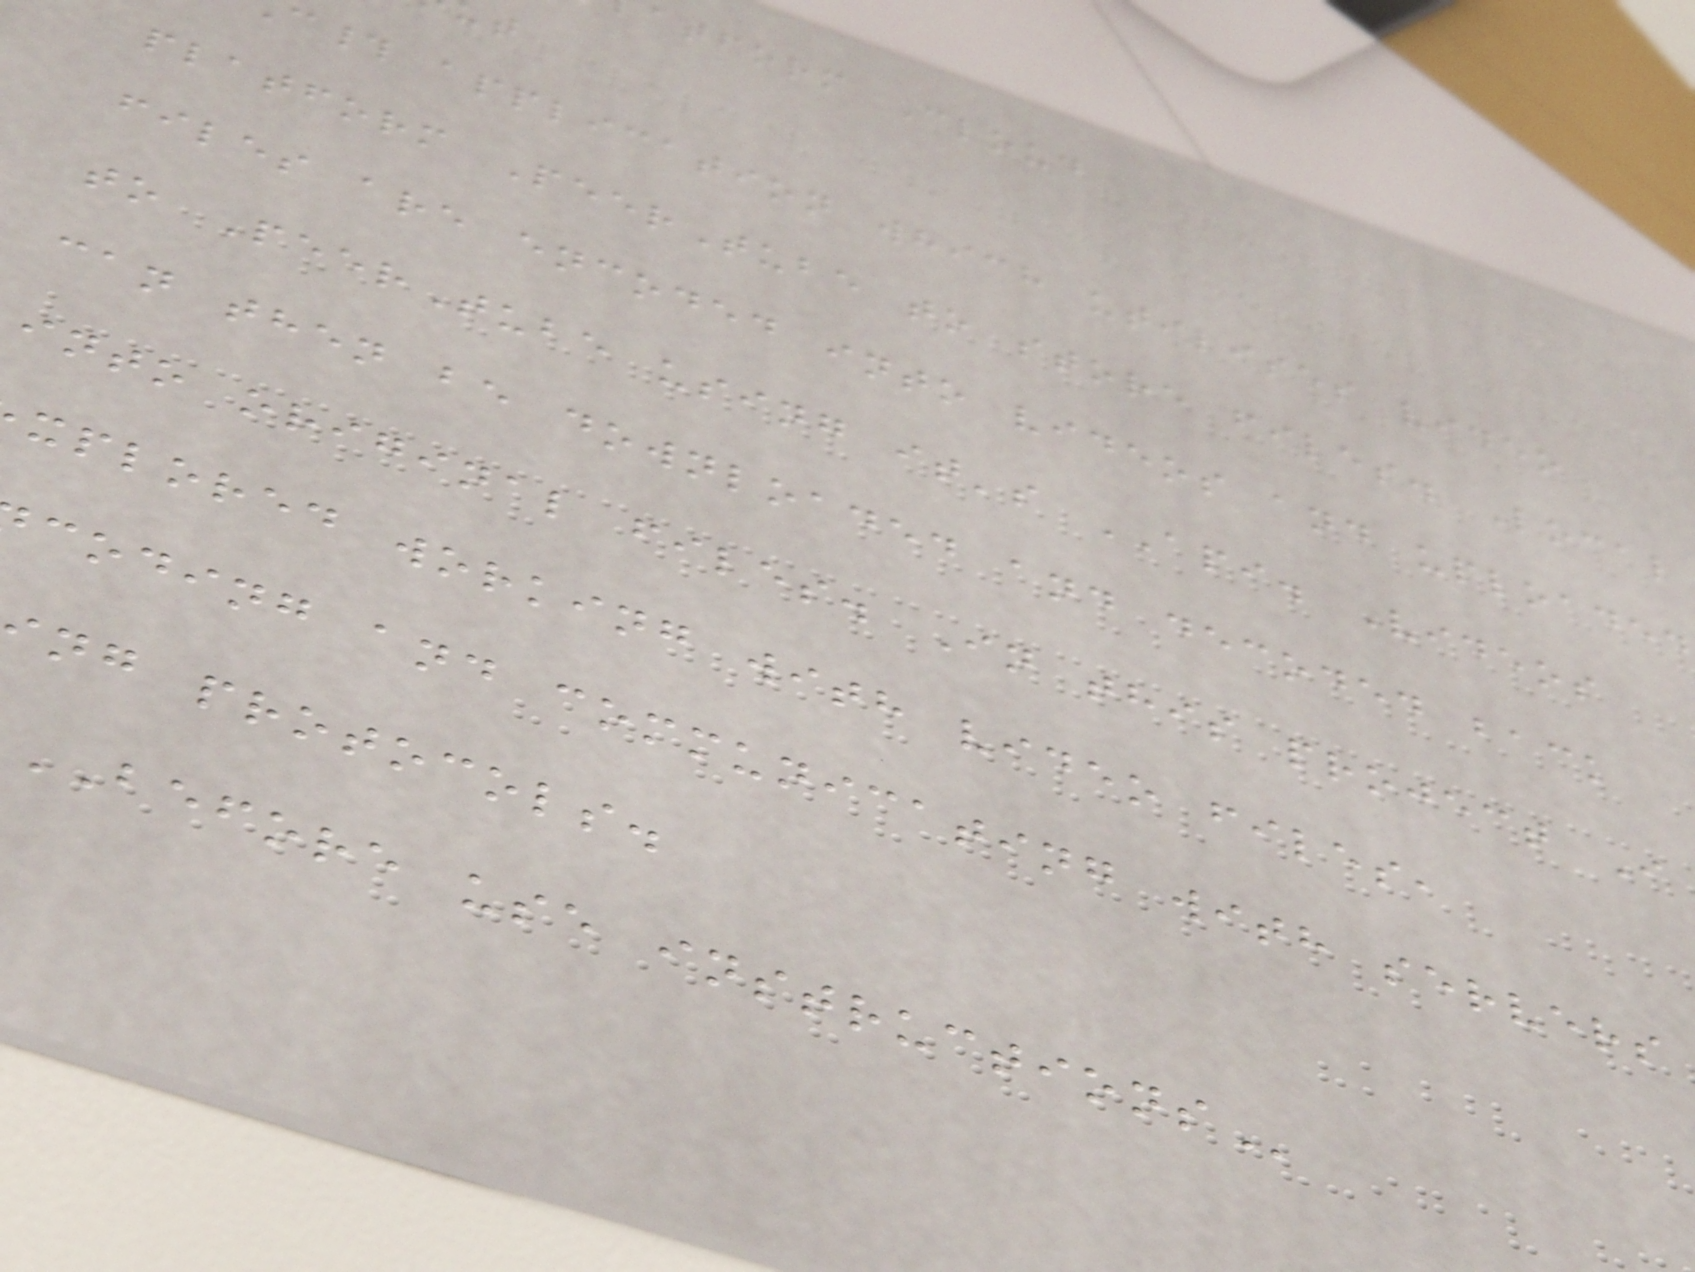atform Cloud
c# application which utilises video
platform PeerTube to store files. Local
files are encoded into videos and uploaded
to PeerTube using it's API. Videos
can then be downloaded and decoded back
into original files. In this project I
xplored working with video files,
coding and communicating with servers
ng protocols.
BEFORE use
